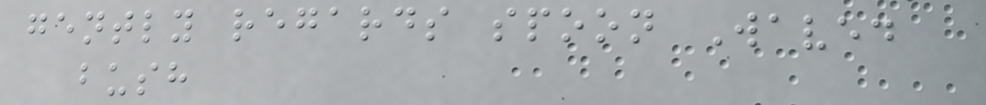gently regards spoon Waved
bush
